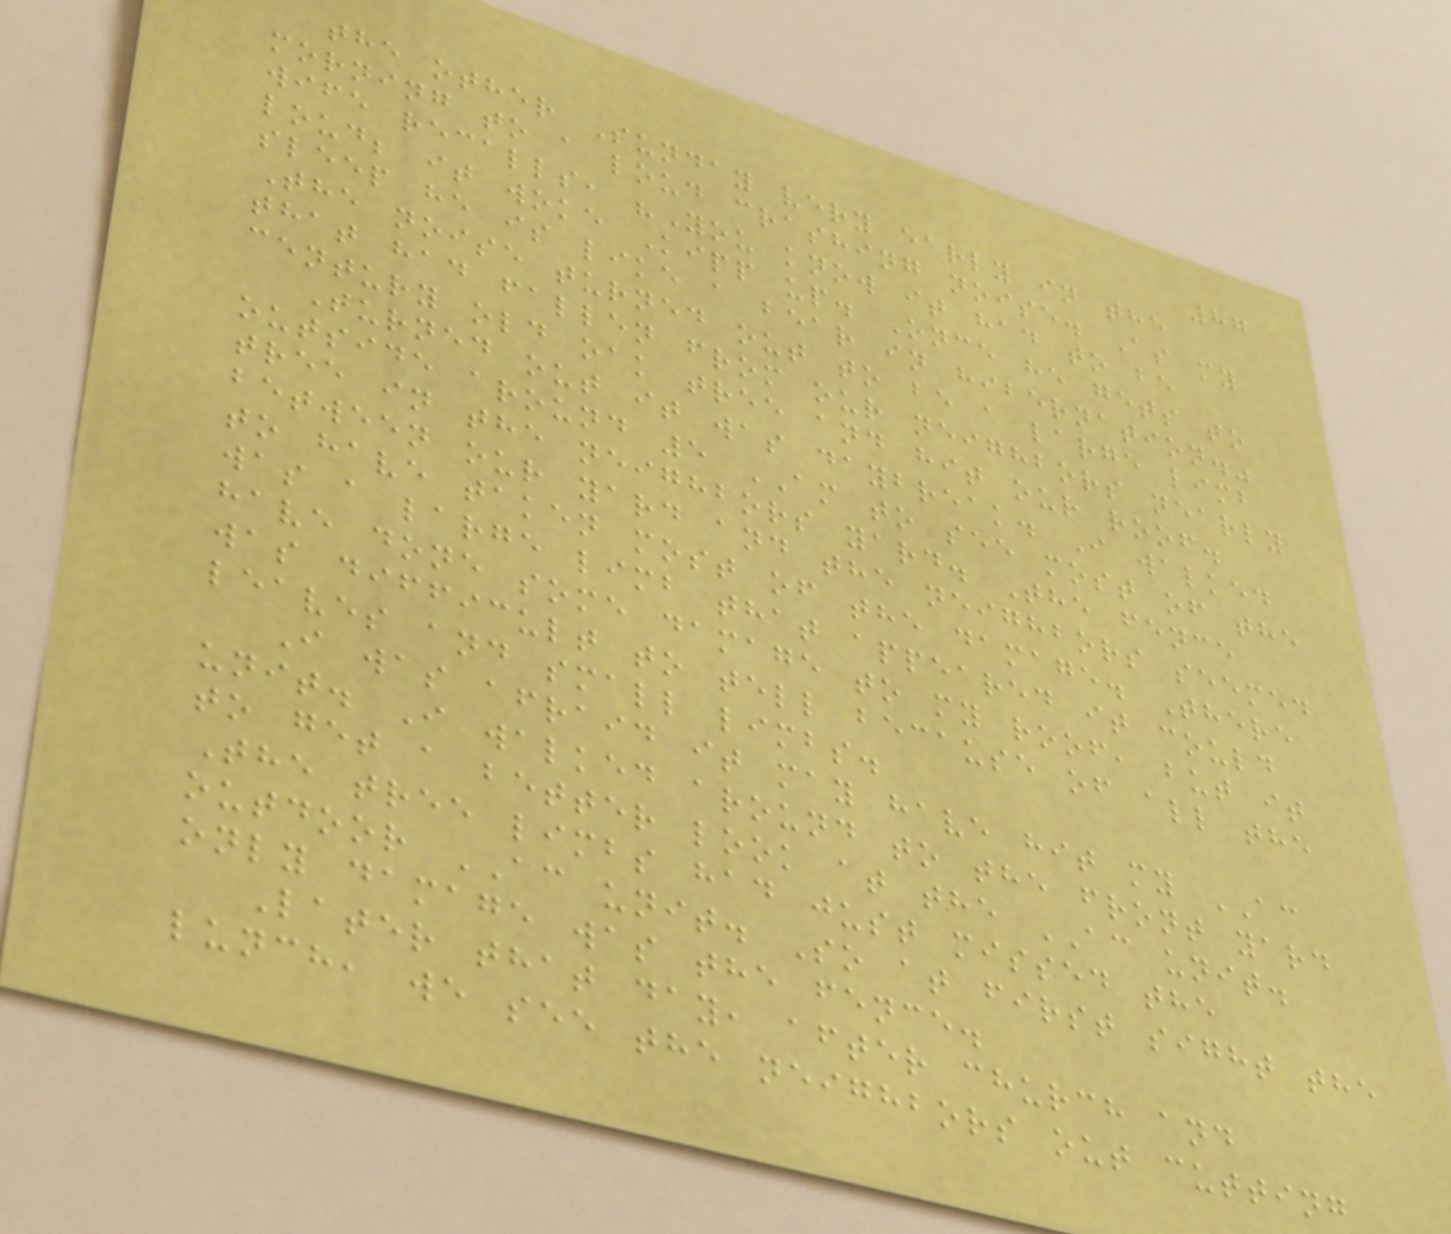87
the other Sunday very early in the
morning to a loud crashing noise. As my
wife recalls, "You know it had to be
loud; it woke Kipp up. Once he gets to
sleep he is like a bear in hibernation."
The noise turned out to be a large limb
that had fallen from our neighbors nearly
century old oak tree and hit our roof.
Turned out it was daybreak. I walked
outside around 5 AM to see most of the
tree in the neighbors yard. The fence
between our yard and the neighbors seemed
to have taken most of the damage. There
was a large limb that appeared it could
have done some damage to my roof, but it
was difficult to tell because of all the
leaves and small limbs.
I was afraid it may have hit my AC
unit. I walked around to the front yard
to get a better look at the AC unit.
The tree limbs had just missed the
outdoor AC unit. So at first sight the
only damage was the fence.
Later that day, after church and
lunch, we see the neighbors out cutting
